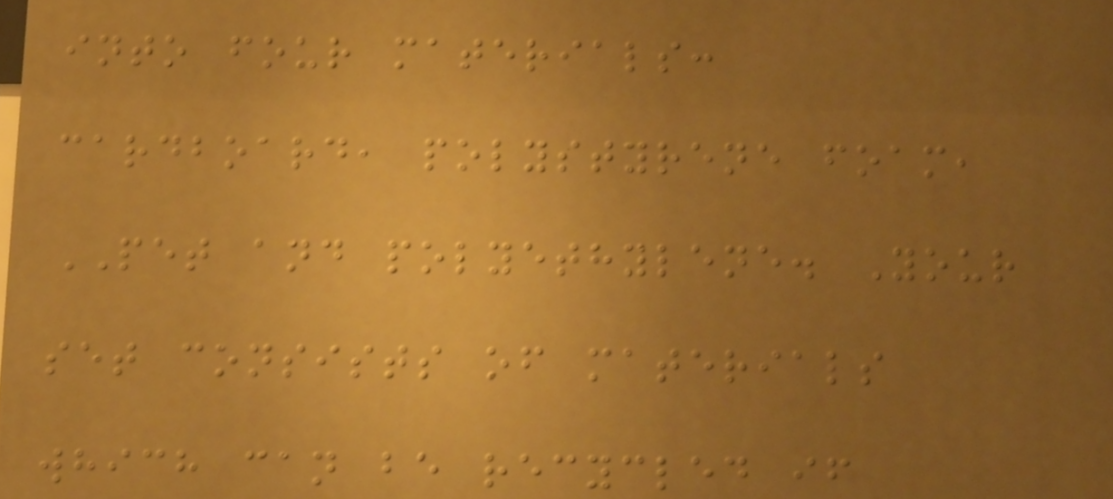into four materials:
cardboard, polystyrene foam,
PET and polyethylene. Your
set consists of materials
which can be recycled if
